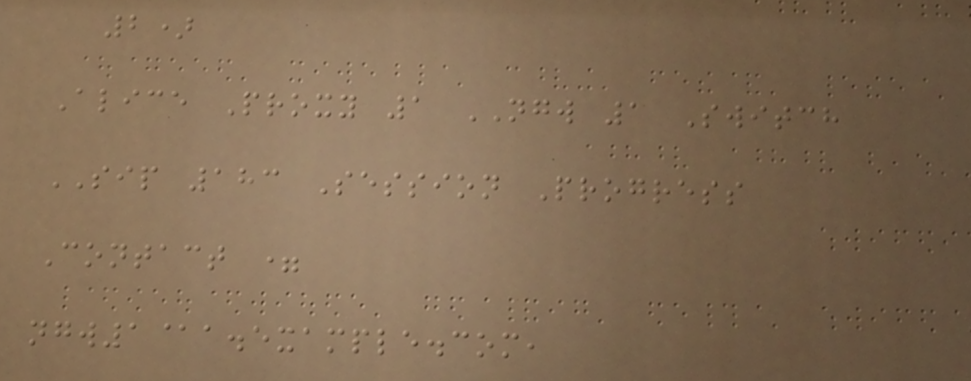2)
Alice Proxy 1 NGW 1 Switch
SIP 183 Session Progress
Contact =
ngw1@a.example.com,
